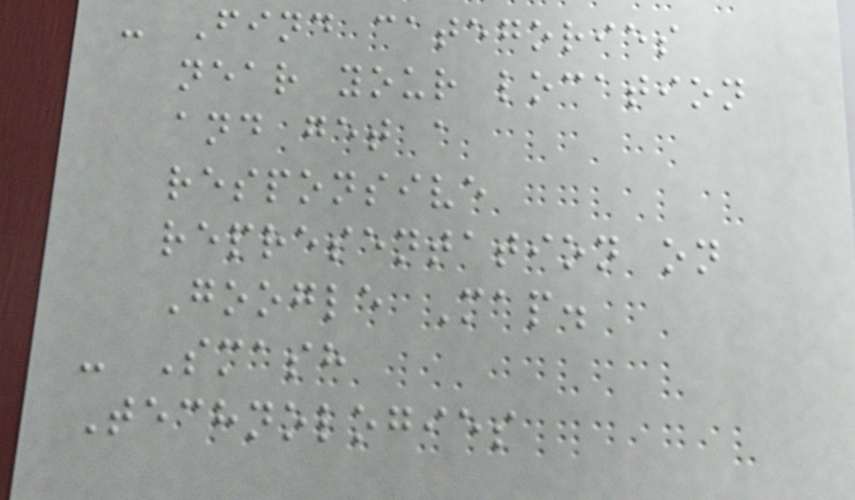- Find categories
near your location
and get a
responsive
representation on
Google Map.
- Smash
Technologies
